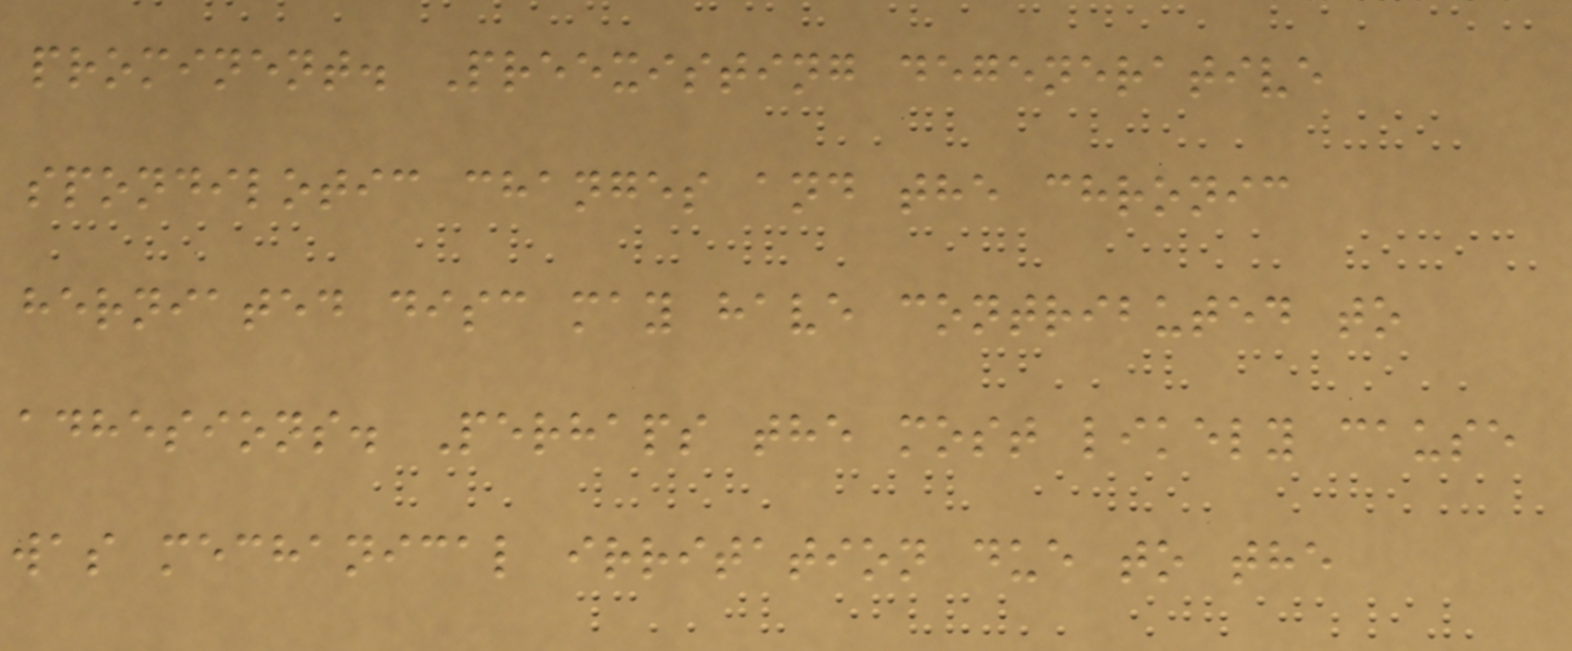prominent. Preexisting degenerative
spondilotic changes and the chronic
herniated disc may have contributed to
adhesions. Perhaps the most likely cause
was mechanical irritation due to the
